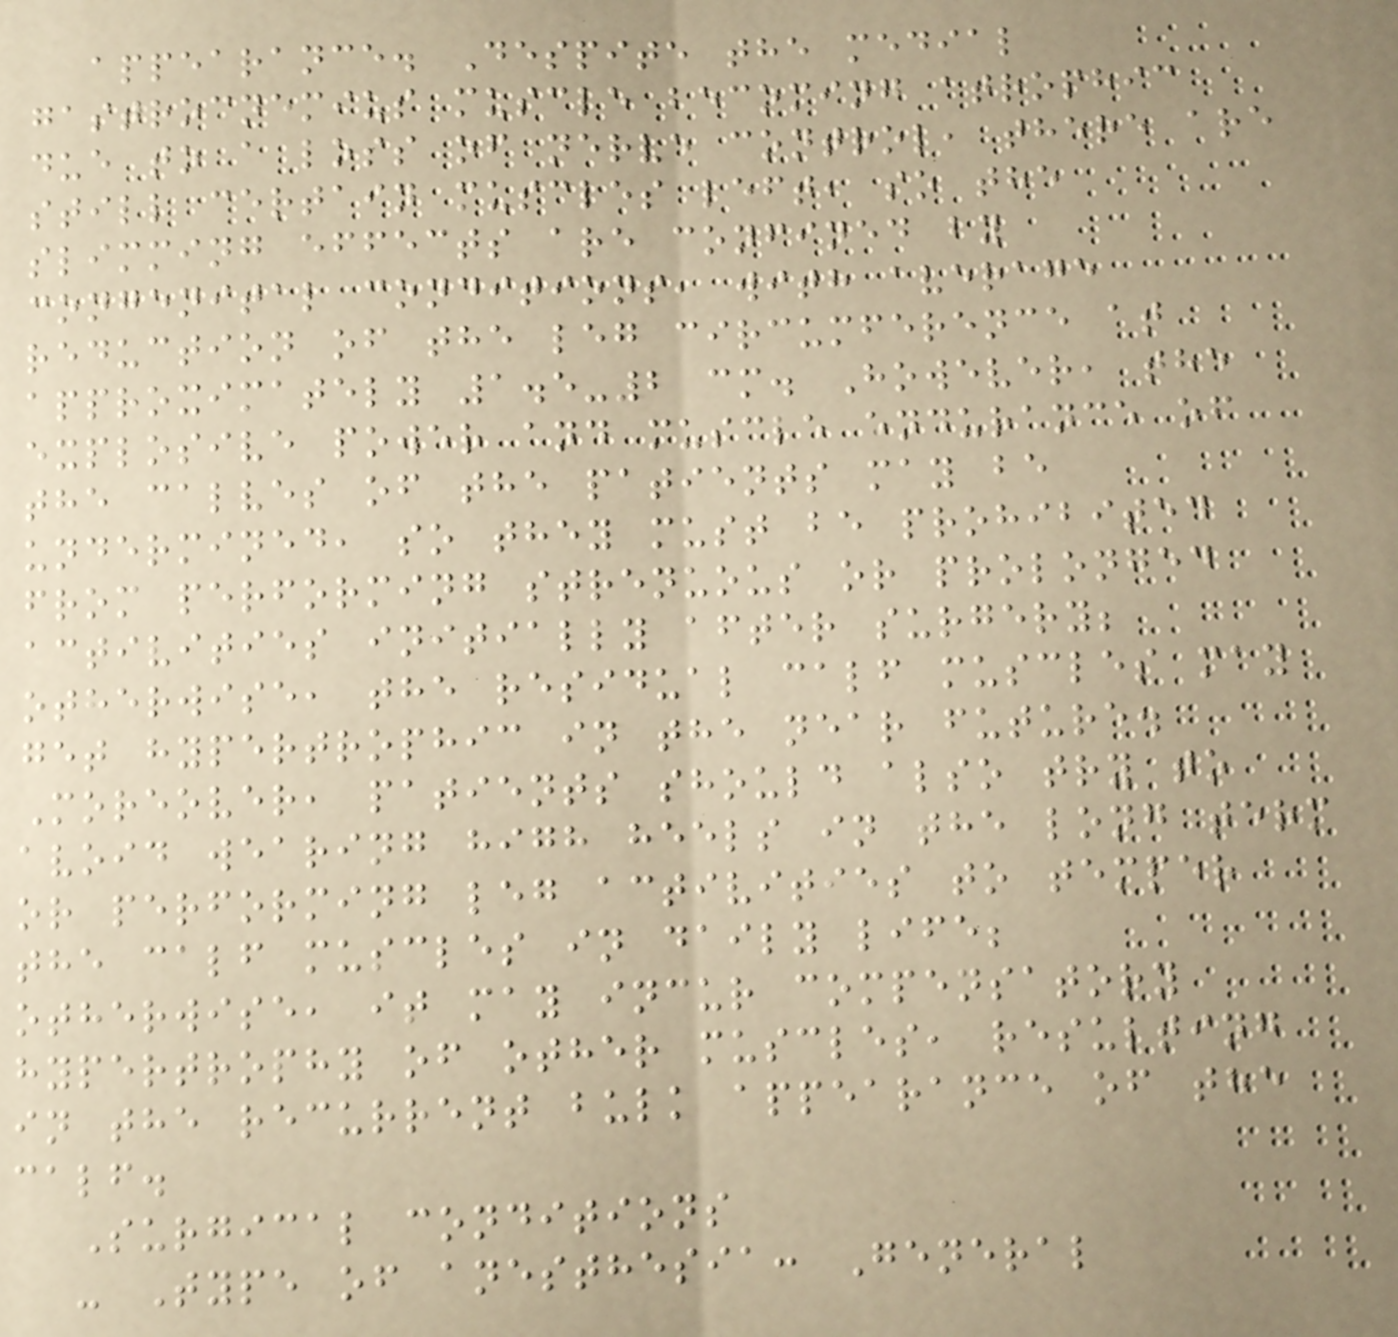appearance. Despite the medial
gastrocnemius muscle becoming atrophic
due to a loss of nerve control, there are
still certain muscles left, so the
slimming effects are confined by
congenital conditions, with average
reduction of the leg circumference at
approximately 1.5-2 cm. However, the
explosive power and muscle endurance of
the calves of the patients may be
undermined, so they must be prohibited
from performing strenuous or prolonged
activities initially after surgery;
otherwise, the residual calf muscles may
get hypertrophic in the near future.
Moreover, patients should also try to
avoid wearing high heels in the long term
or performing leg activities to temper
the calf muscles in daily life;
otherwise, it may incur compensatory
hypertrophy of other muscles, resulting
in the recurrent bulk appearance of the
calf.
Surgical conditions
- Type of anesthesia: General
